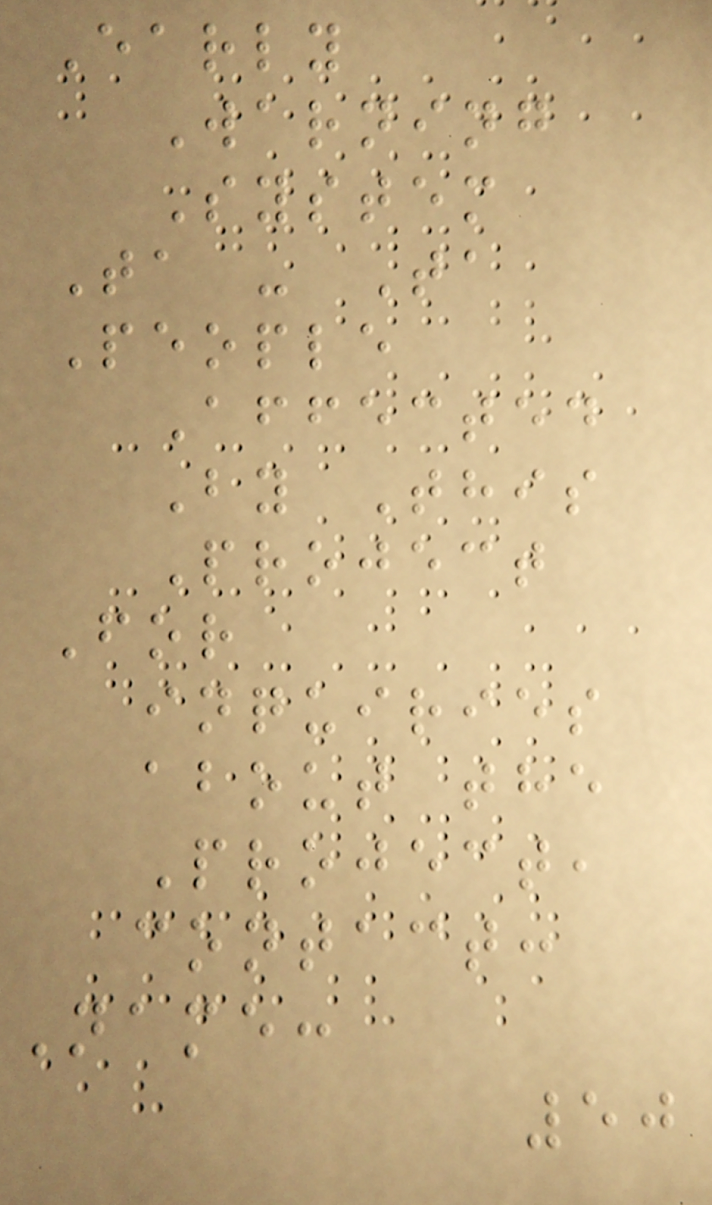Early
Warning
System
Ta - Ta
People
Affected
By This
Project
For
inquiries
about the
Project,
contact:
Name:
50
